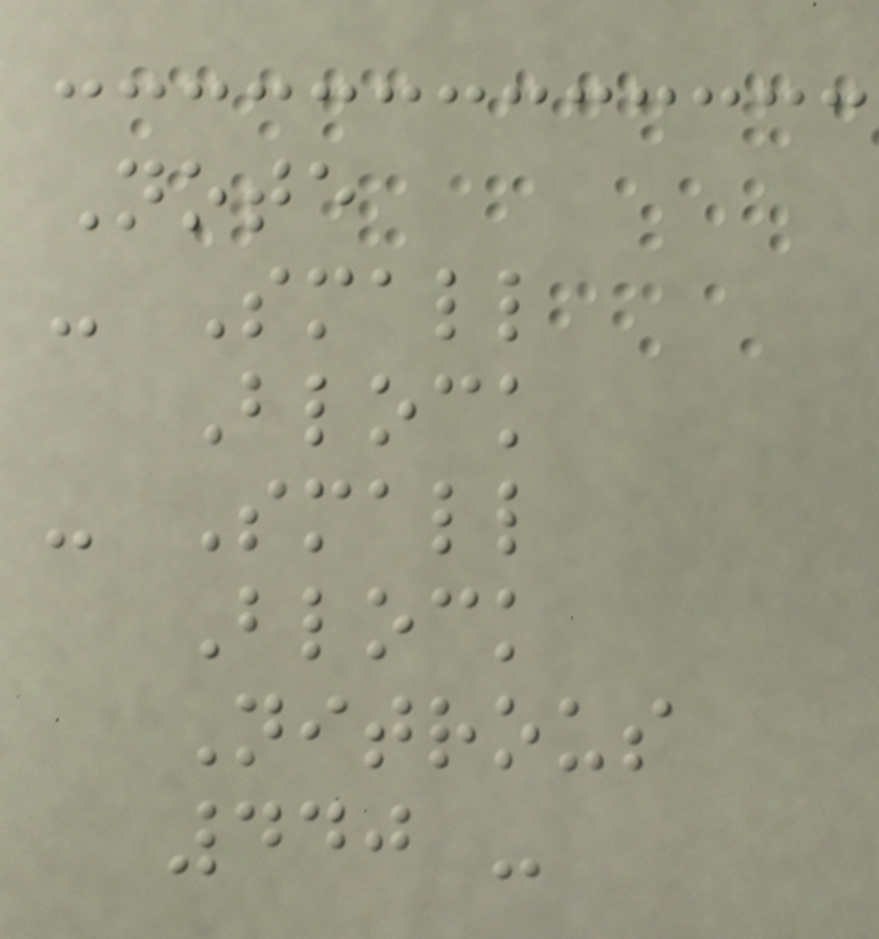Note
- Small
Block
- Small
Block
Nitrous
440 -
